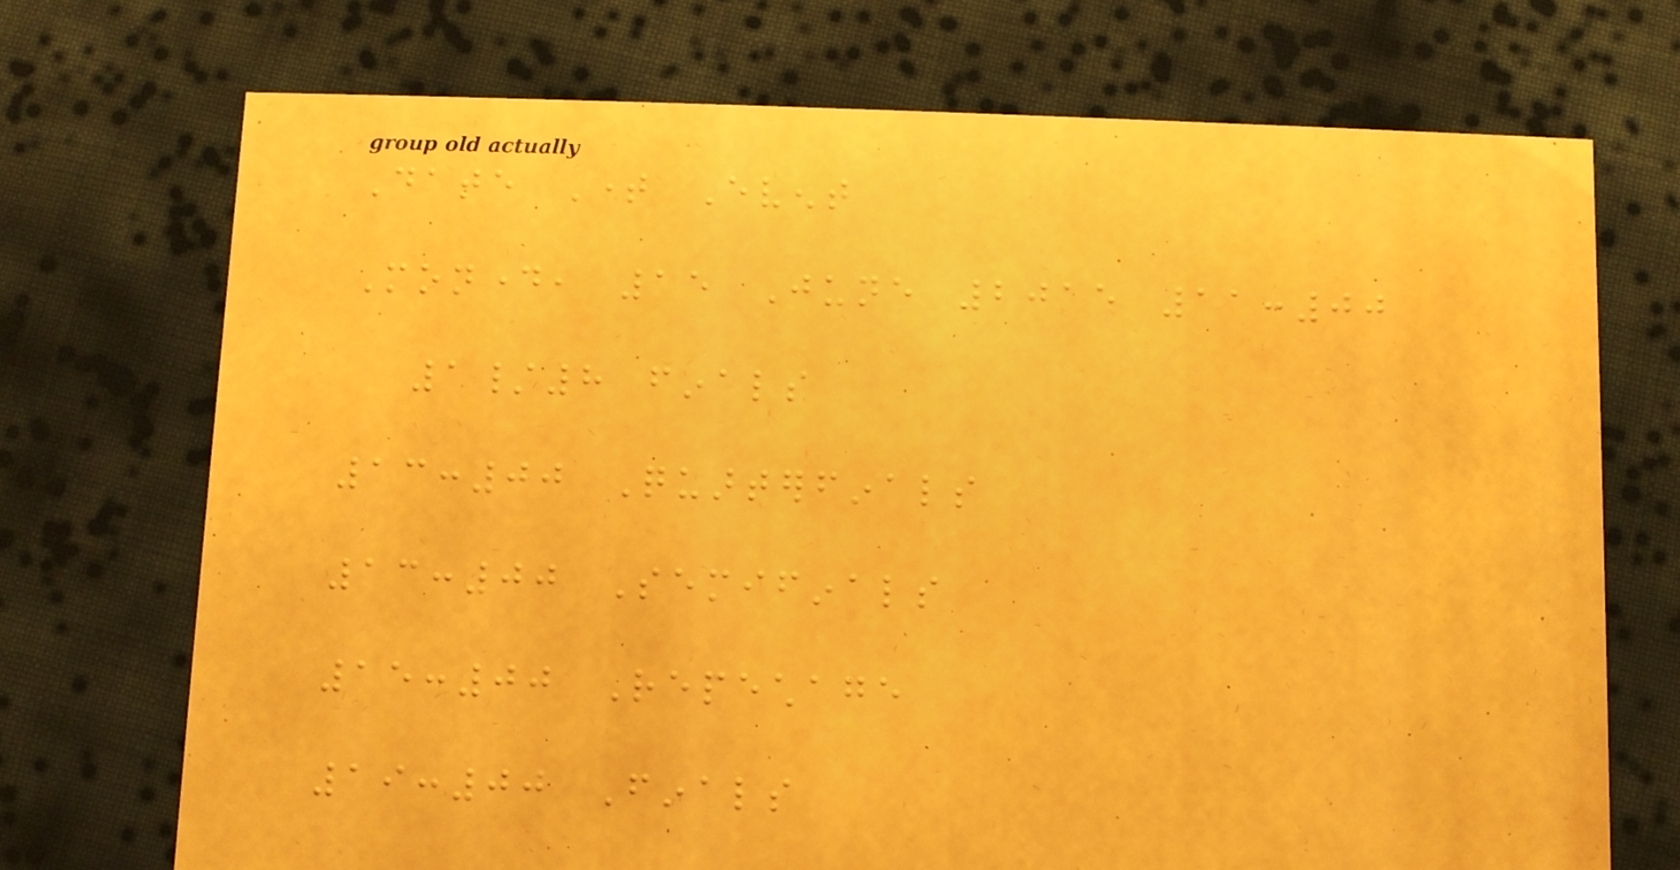Date Time Event
Monday, 15 June 2015 11:00
1/8 finals
13:00 Quarterfinals
13:00 Semifinals
15:00 Repechage
19:00 Finals
